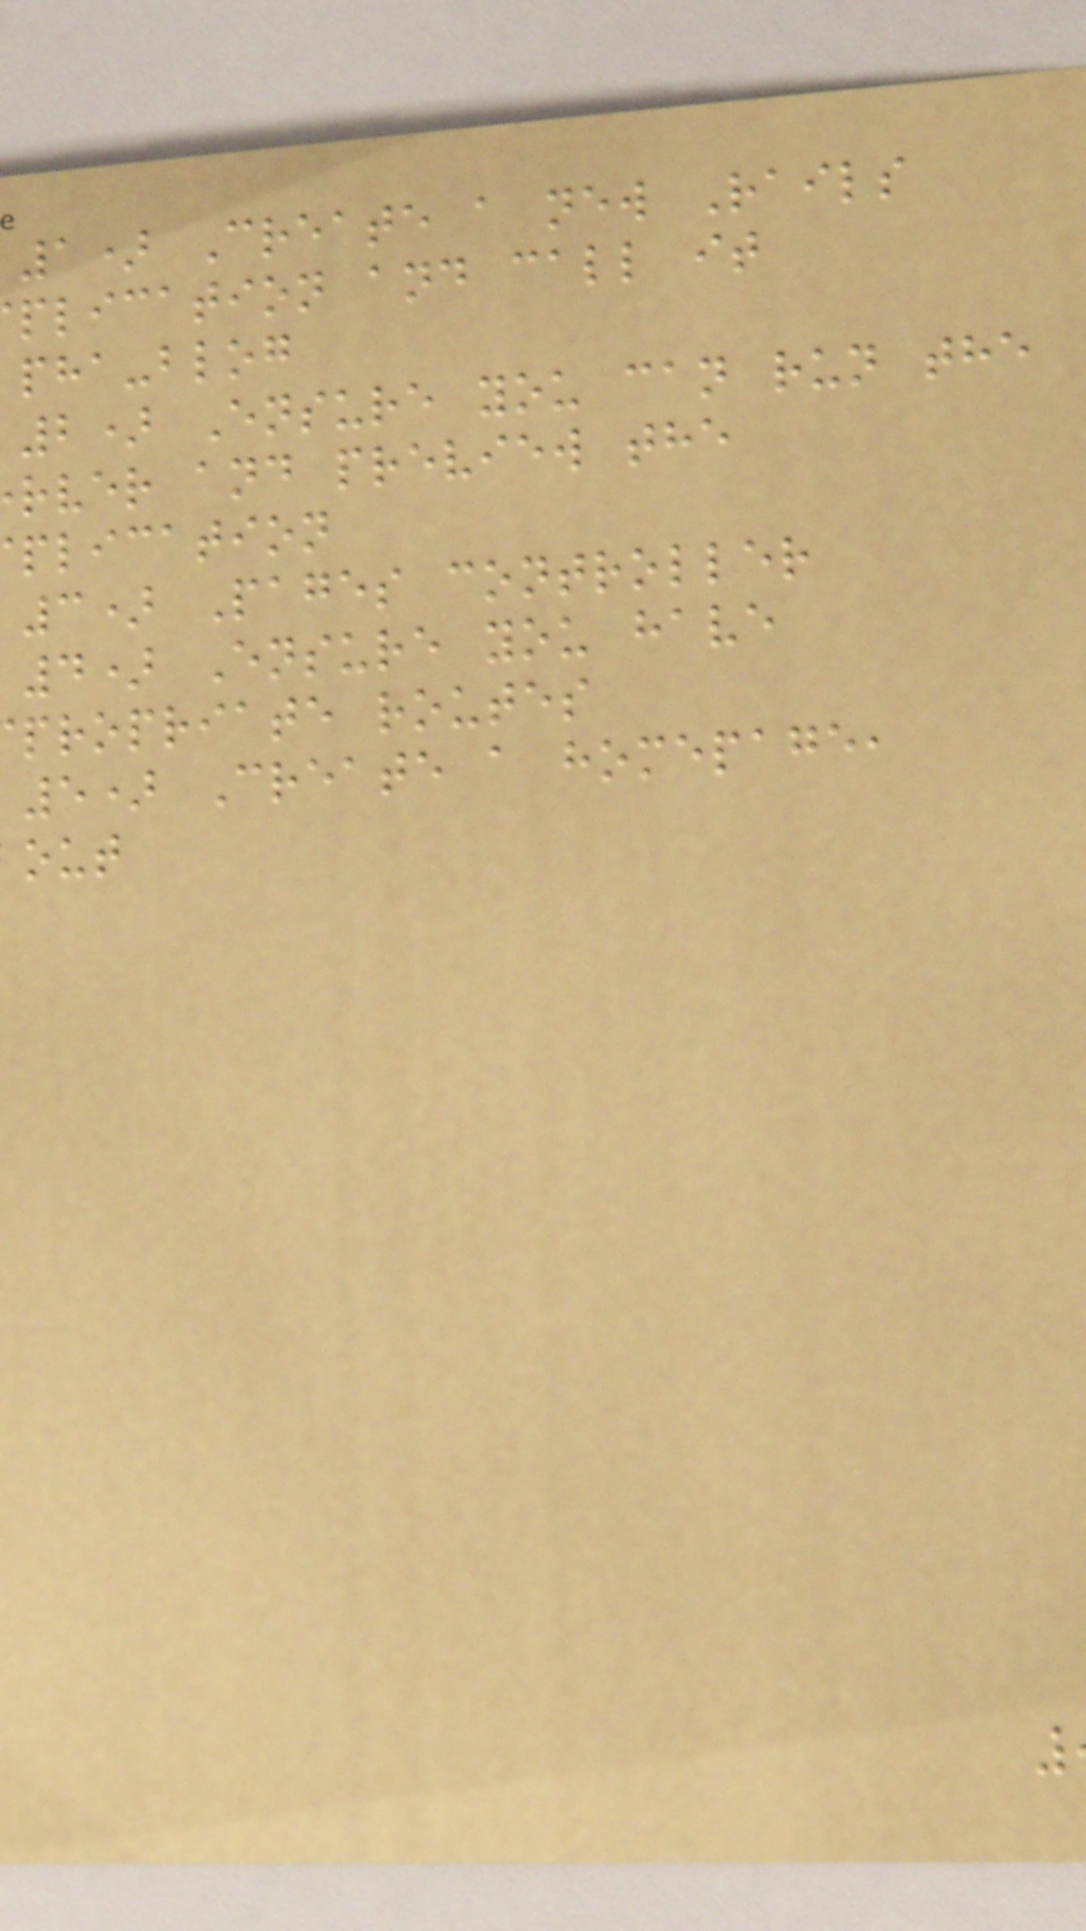1) Create a new Rails
plication and call it
pha-blog
2) Ensure you can run the
rver and preview the
plication
3) Pages controller
4) Ensure you have
propriate routes
5) Create a homepage,
